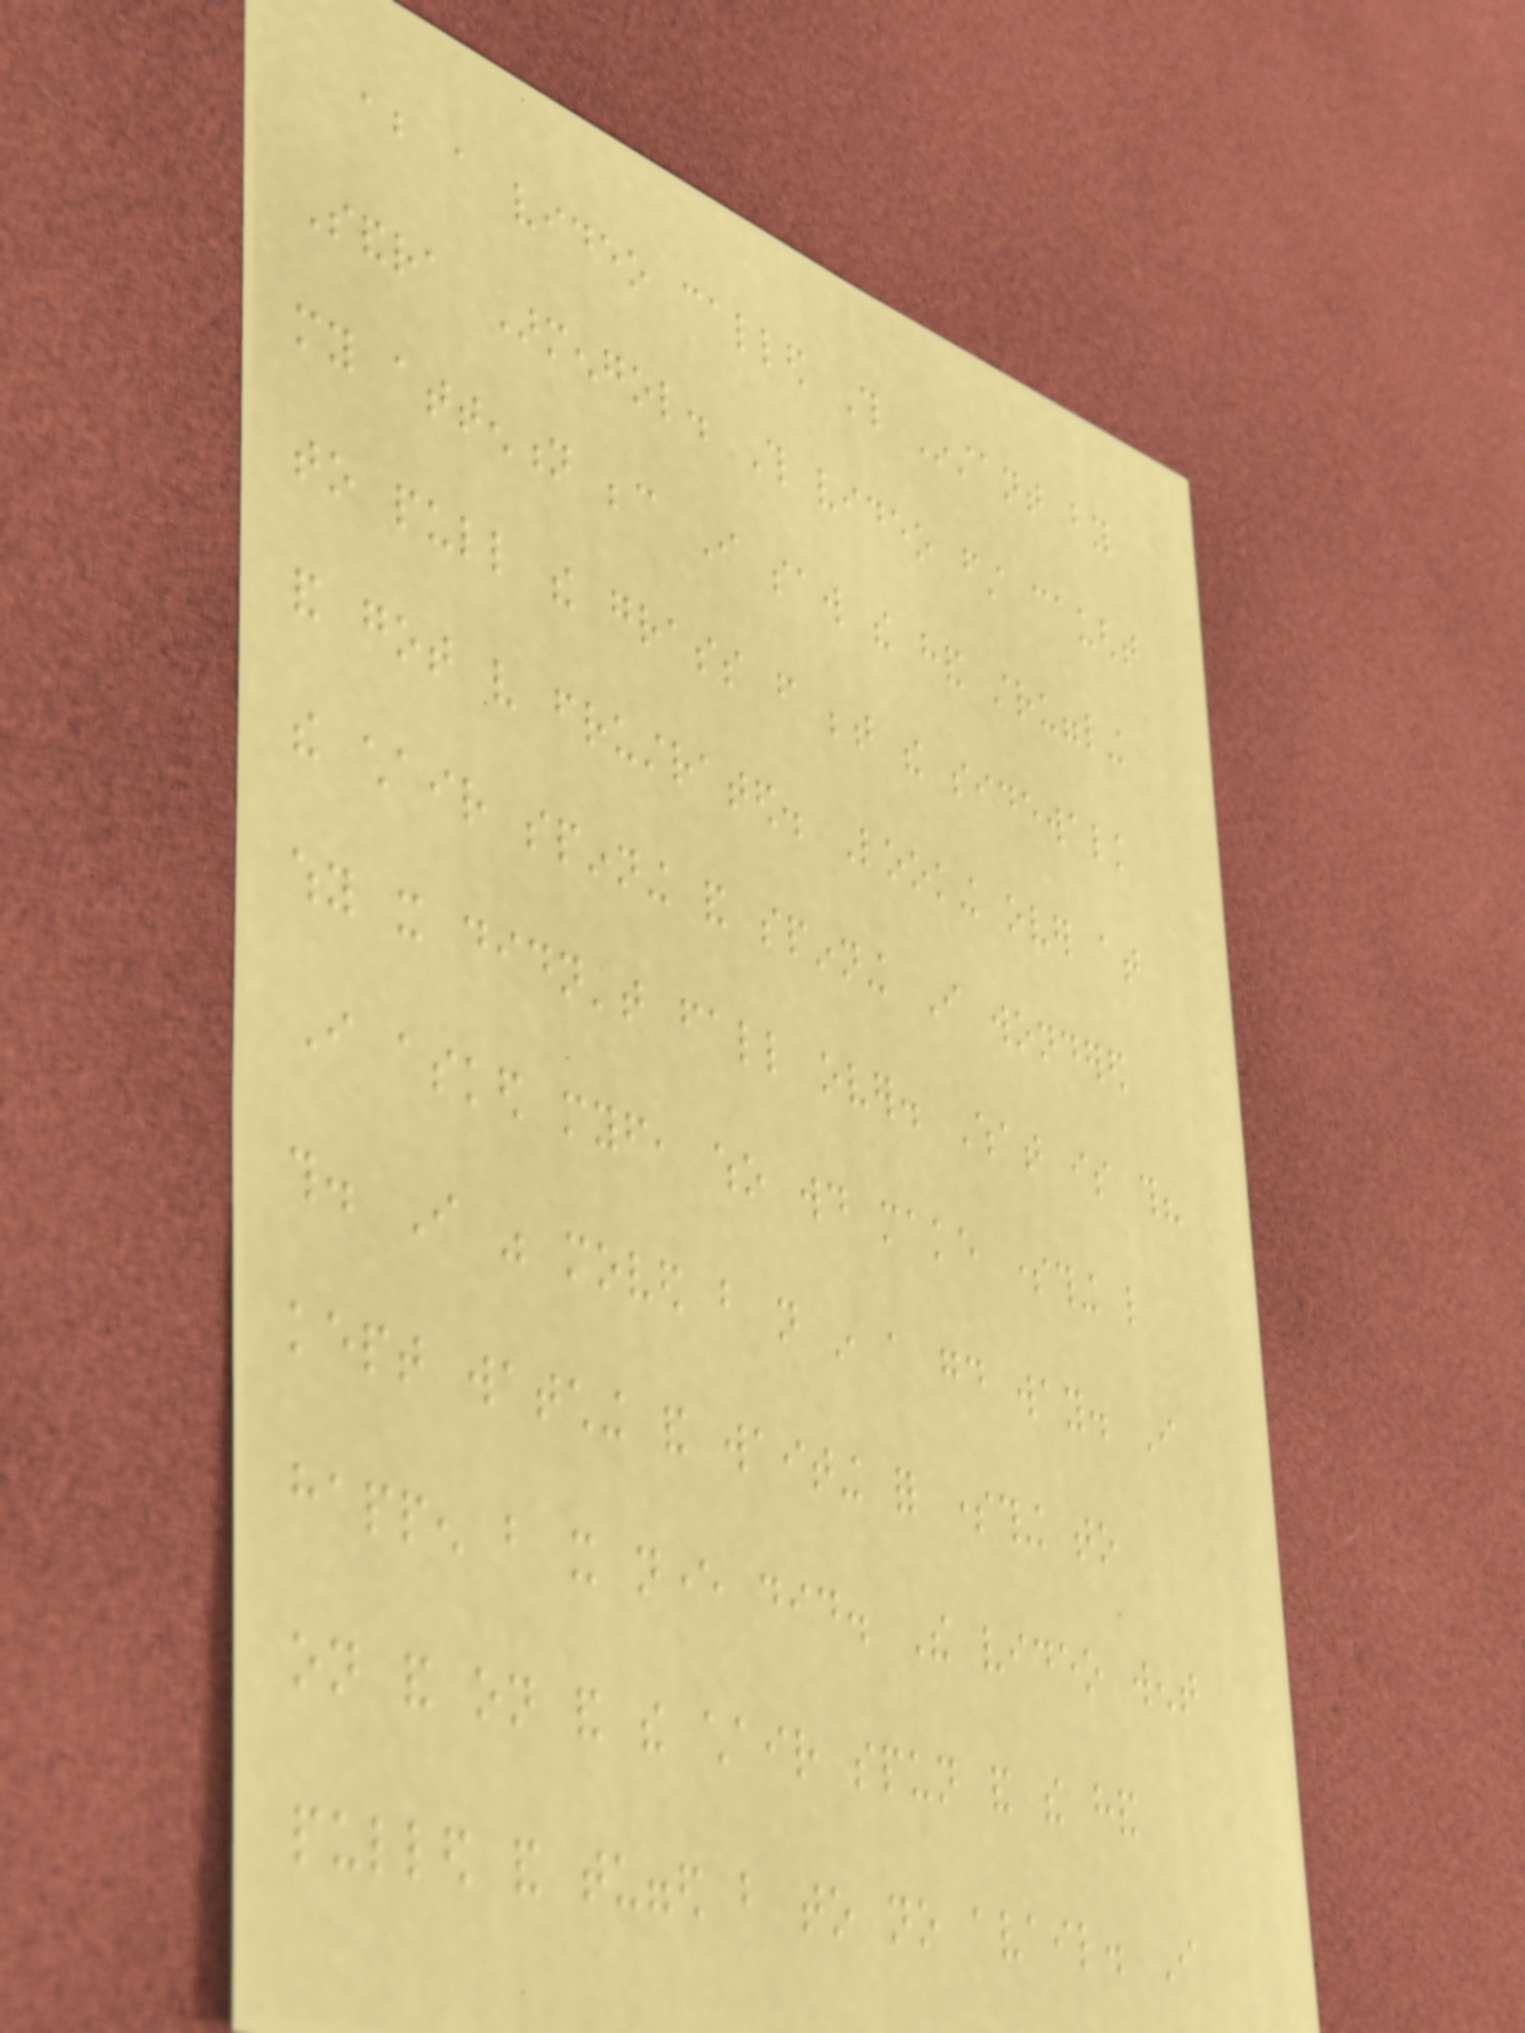about a video called This Instant by
Sandra Armengol. This video first caught
my attention because I saw the hand struggling
to pull the grass from between the sidewalk
and got very frustrated. Looking over at
the chair spinning and spinning I wondered
why it didn't fall over. What is this?
I asked myself, who would make something like
this. I was moved but not in a good way. I
kept watching and waiting for something to
happen but it never did. The video went
on and on and the chair spun and the hand
pulled and tugged but to no avail. I
